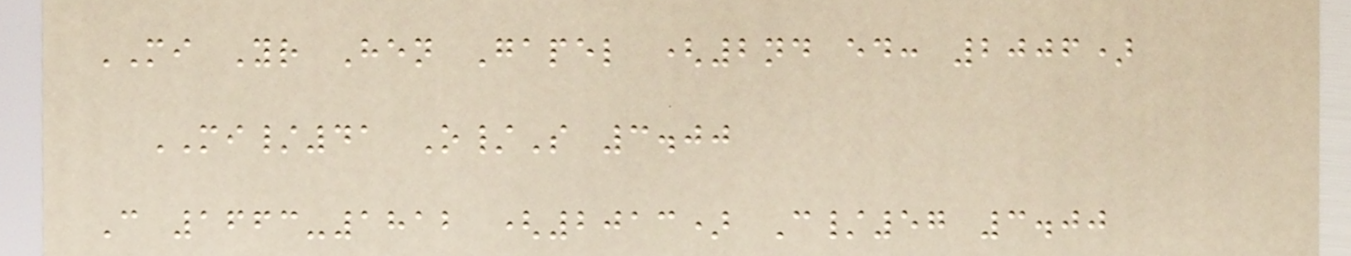MI Yr Hen Gapel (2nd ed: 2006)
MI/41 O/S 3.00
C 1663-1812 (2013) C/57 3.00
